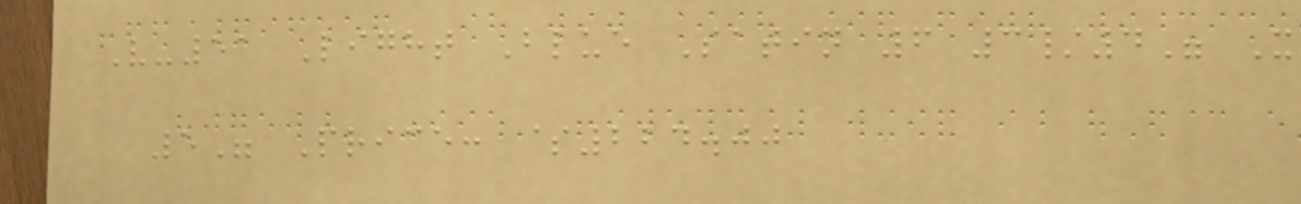V-51 Light Blue Satin 6 3/4" X
5" Price: $224.00
